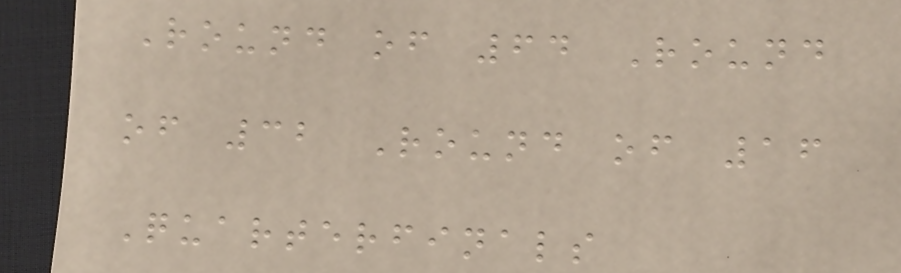Round of 64 Round
of 32 Round of 16
Quarterfinals
